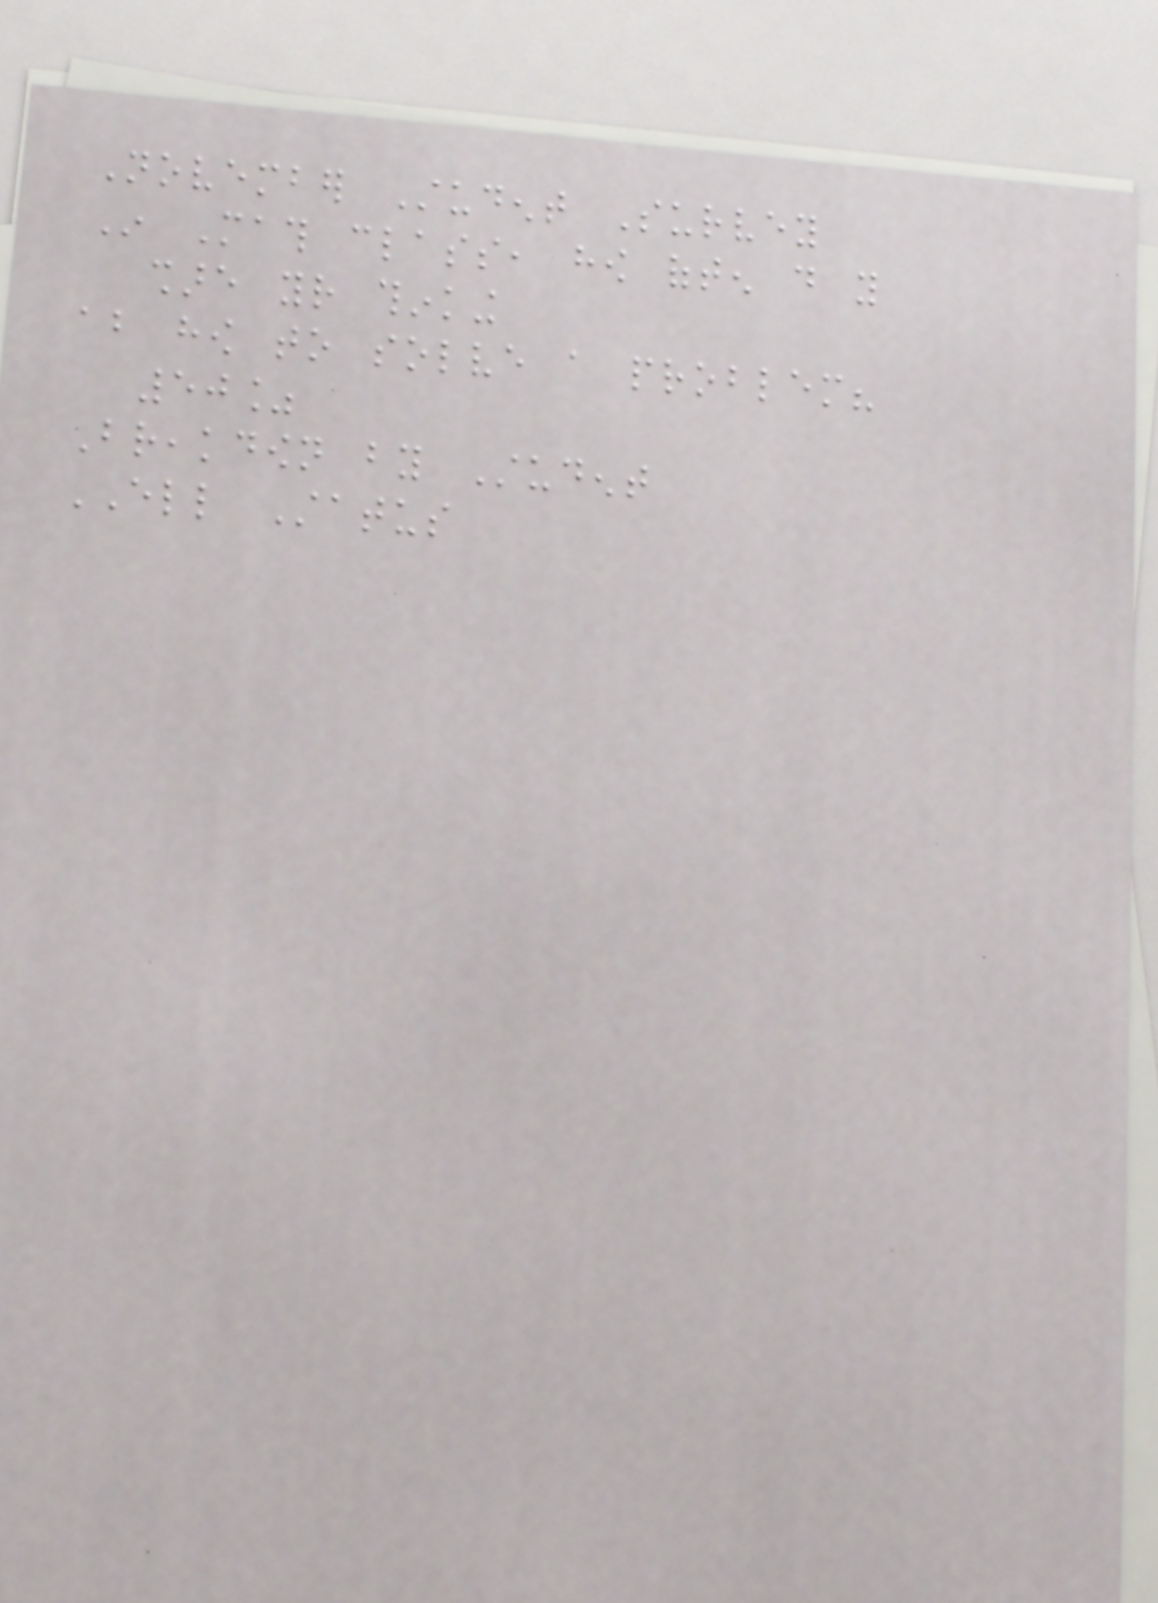November Student Survey
In Math class, how often do you
share your thinking
about how to solve a problem?
50%
Breakdown by Student
ELL Status
